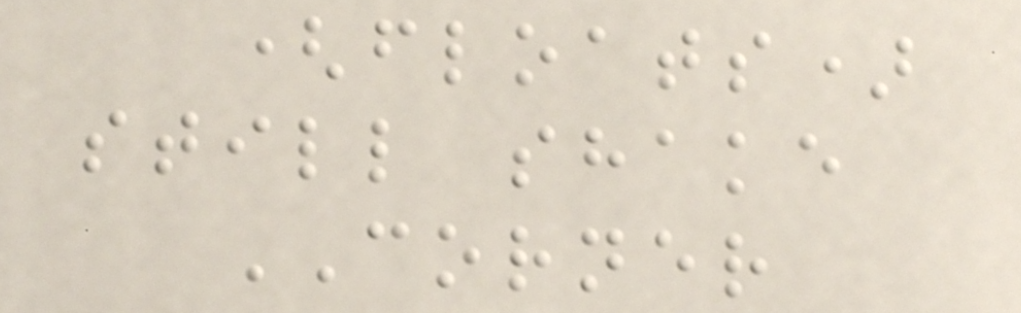(floats)
still shake
CORNER
